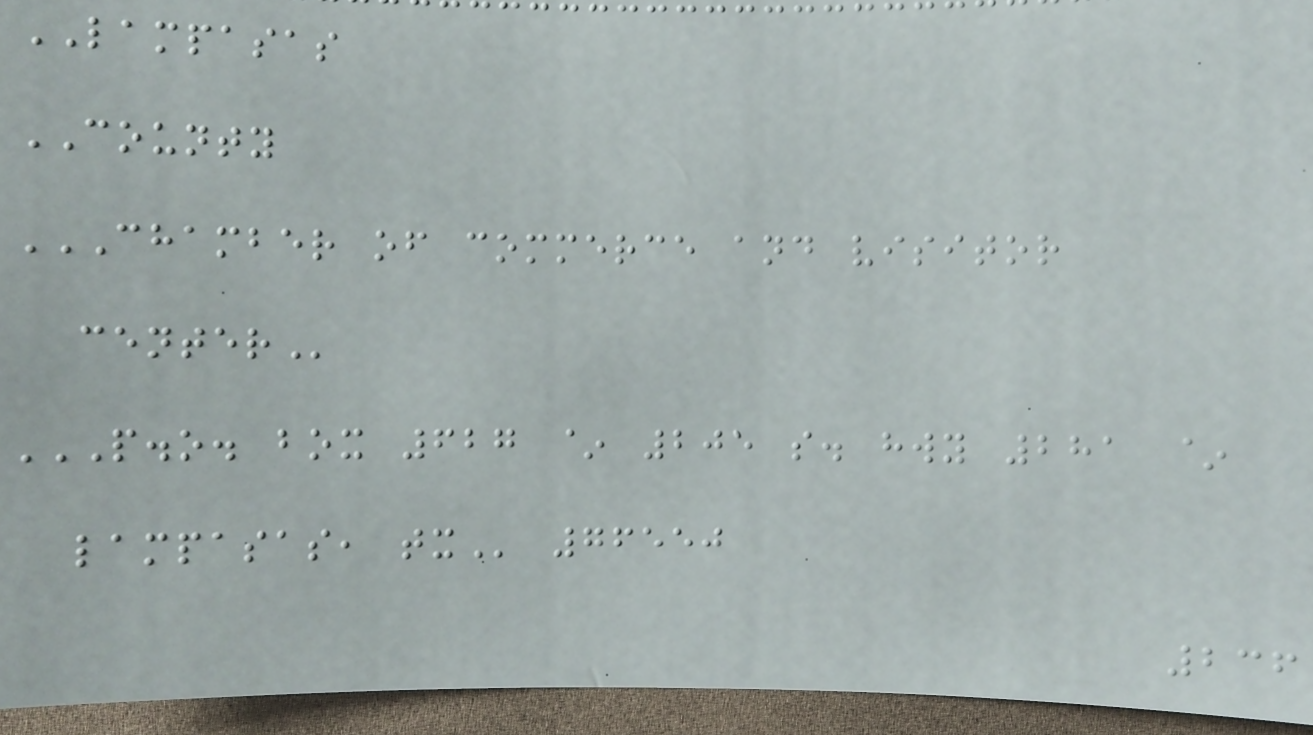LAMPASAS
COUNTY
CHAMBER OF COMMERCE AND VISITOR
CENTER
P.O. BOX 627 ~ 205 S. HWY 281 ~
LAMPASAS, TX 76550
236
